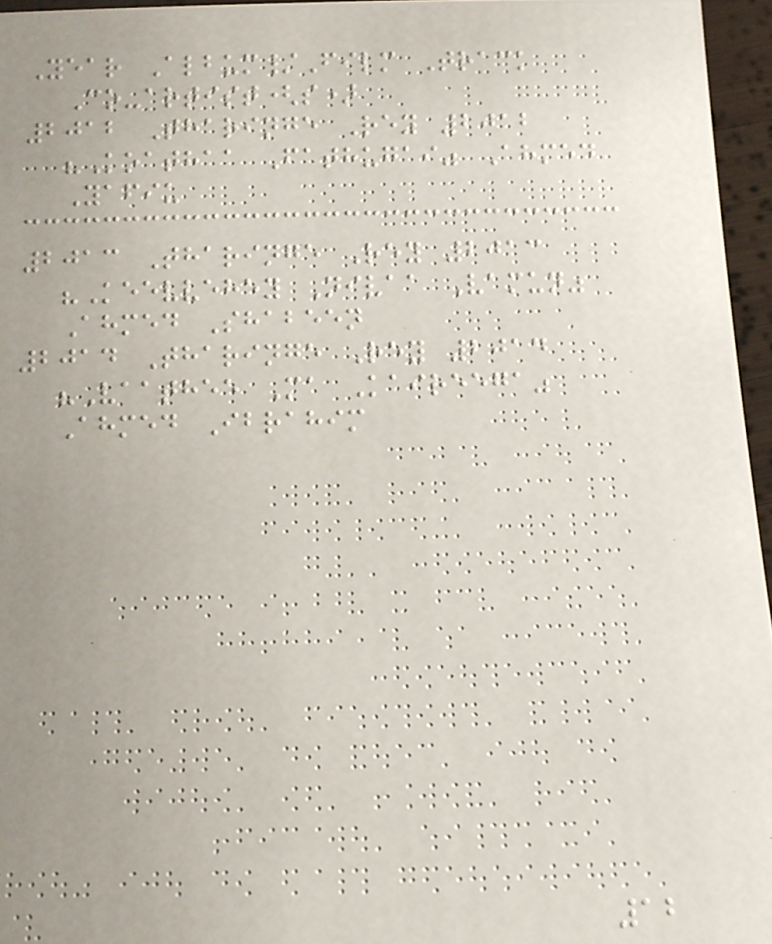Year Album/Film Track
Co-artist(s)
2012 Tharinge Rey 2012
"Koathaa Fathugai" Ahmed
Yafiu
2013 Tharinge Rey 2013
"Keevvehey Nivaa Vamun"
Ahmed Shabeen
2014 Tharinge Rey 2014
"Vaathee Ma Kaireega"
Ahmed Ibrahim
12
